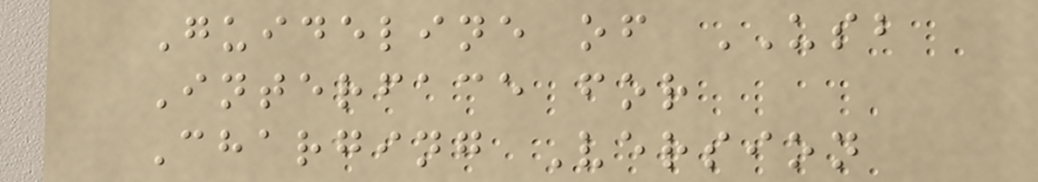Guideline of USB
Interface for
Charging Version
